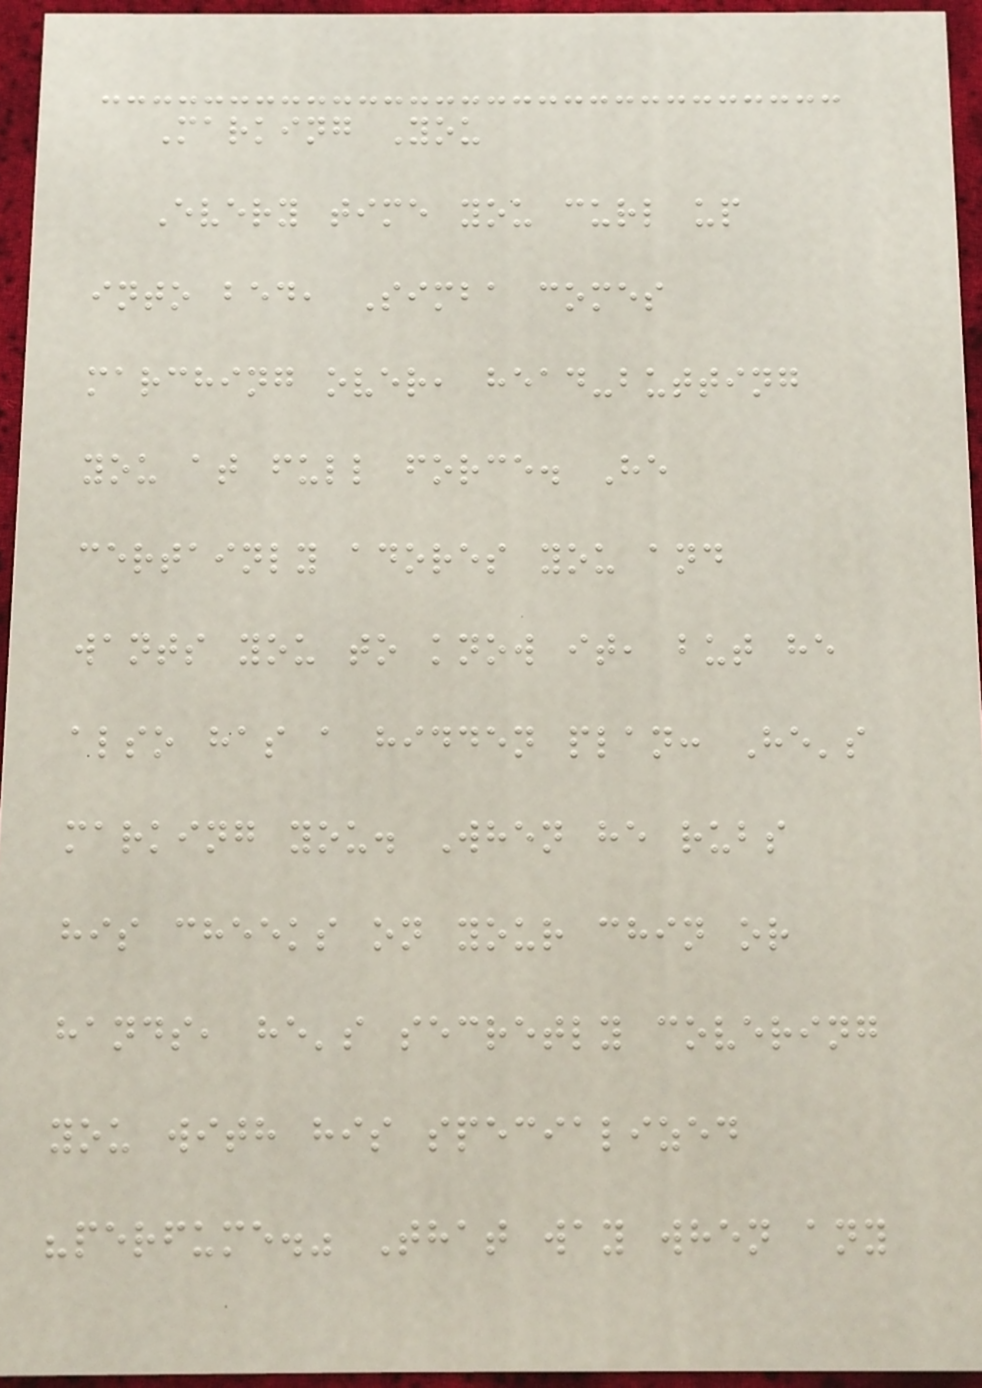Marking You
Every time you curl up
into bed, Simba comes
marching over, head-butting
you at full force. He
certainly adores you and
wants you to know it, but he
also has a hidden plan: He's
marking you. When he rubs
his cheeks on your chin or
hands, he's secretly covering
you with his specialized
"perfume." That way when any
